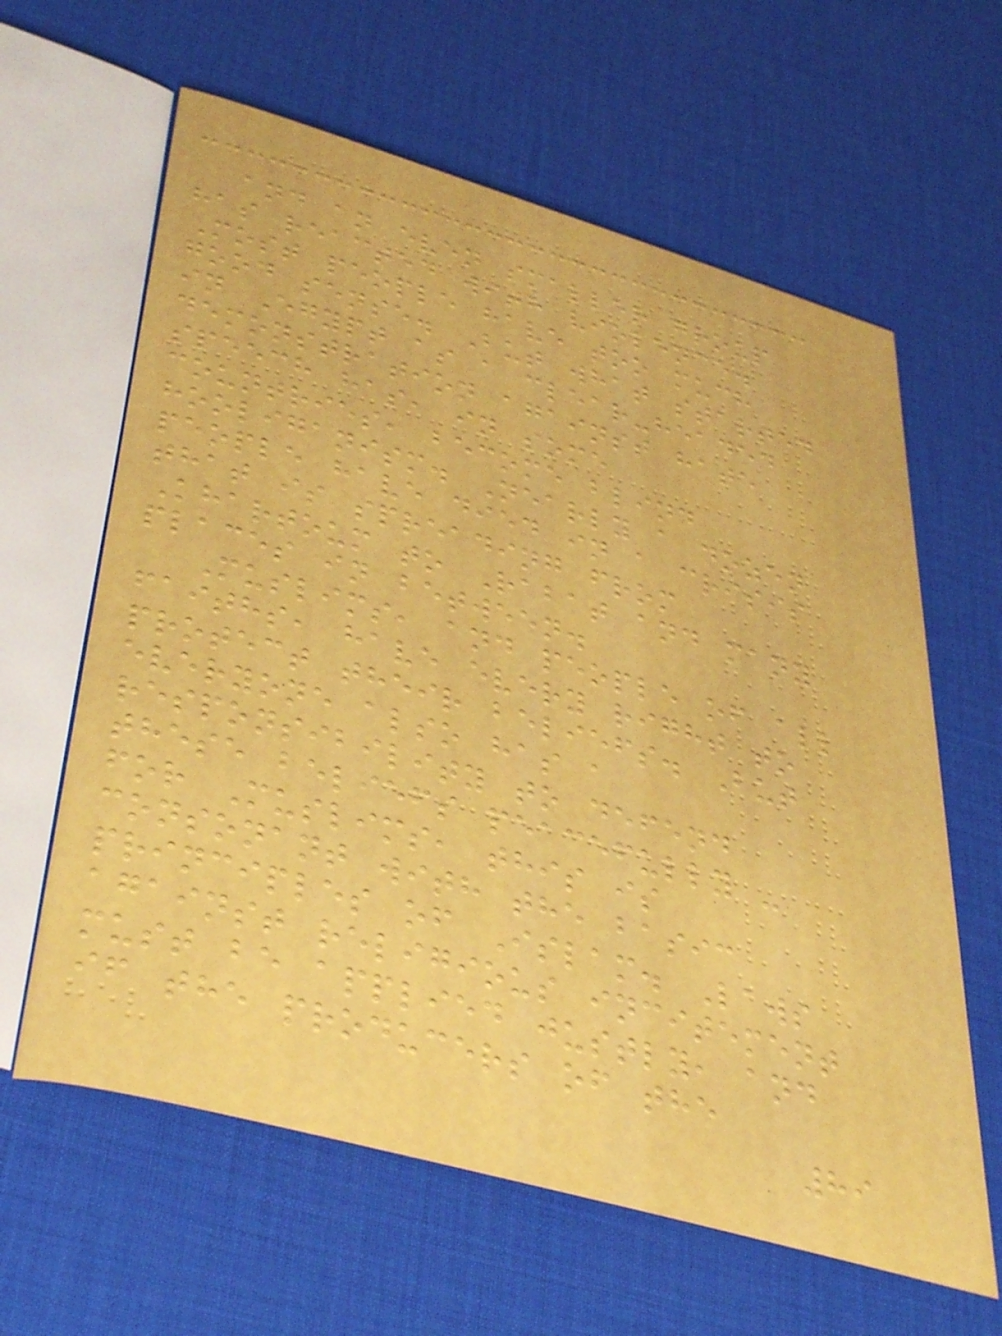and an even smaller group
has reacted with violence.
Most people have too much
good sense. But what started
in Egypt as a clear-headed
demonstration against hate
speech has, in some
countries, become blind
hooliganism. Nearly a dozen
people have died in a crisis
that is spreading from
Khartoum to Rabat and many
places in between.
Muslims, and people of all
faiths, have every right to
protect their beliefs. But
everyone also has a
responsibility to defend
these beliefs peacefully -
for Muslims, this is
consonant with the basic
principles of Islam. Laws
against religious incitement
must be applied justly, and
if the producers of the
89
